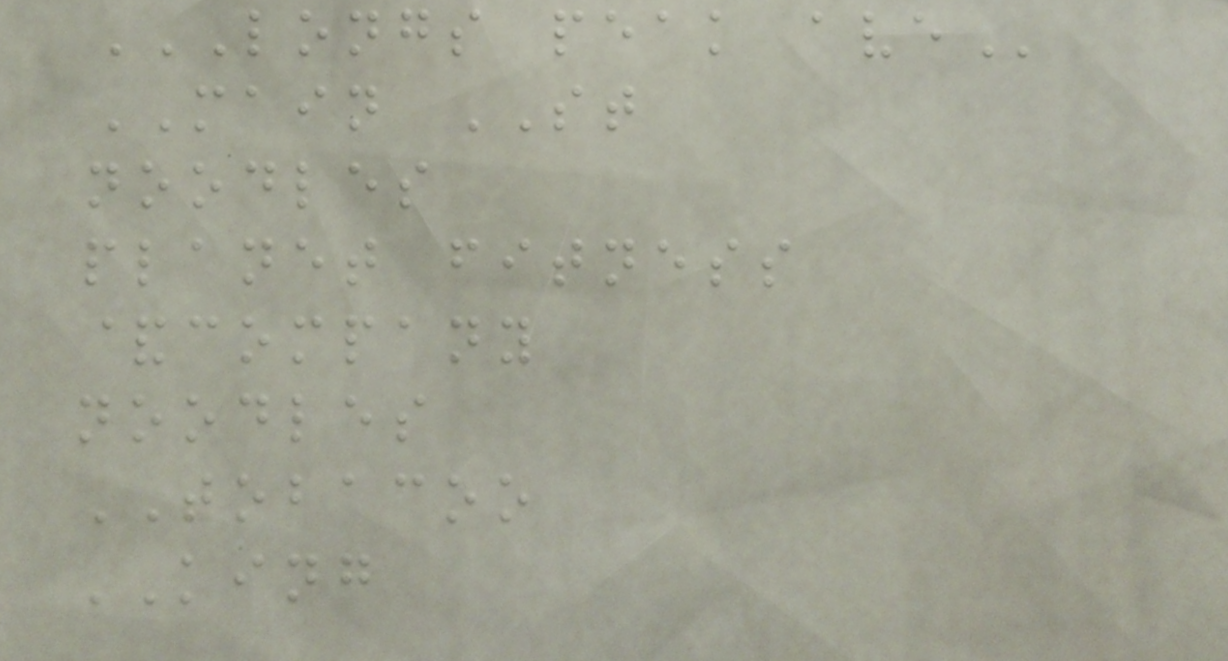LONGS PEAK AVE
MAIN ST
noodles
planet fitness
&company
noodles
TOBACOO
KING
